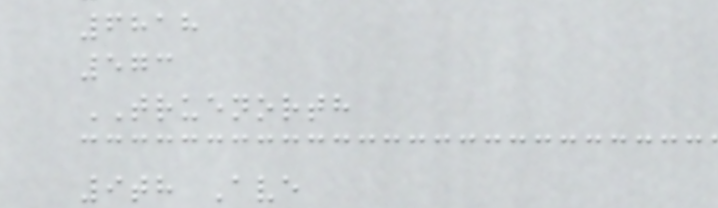6818
573
TRUENORTH
9th Ave
